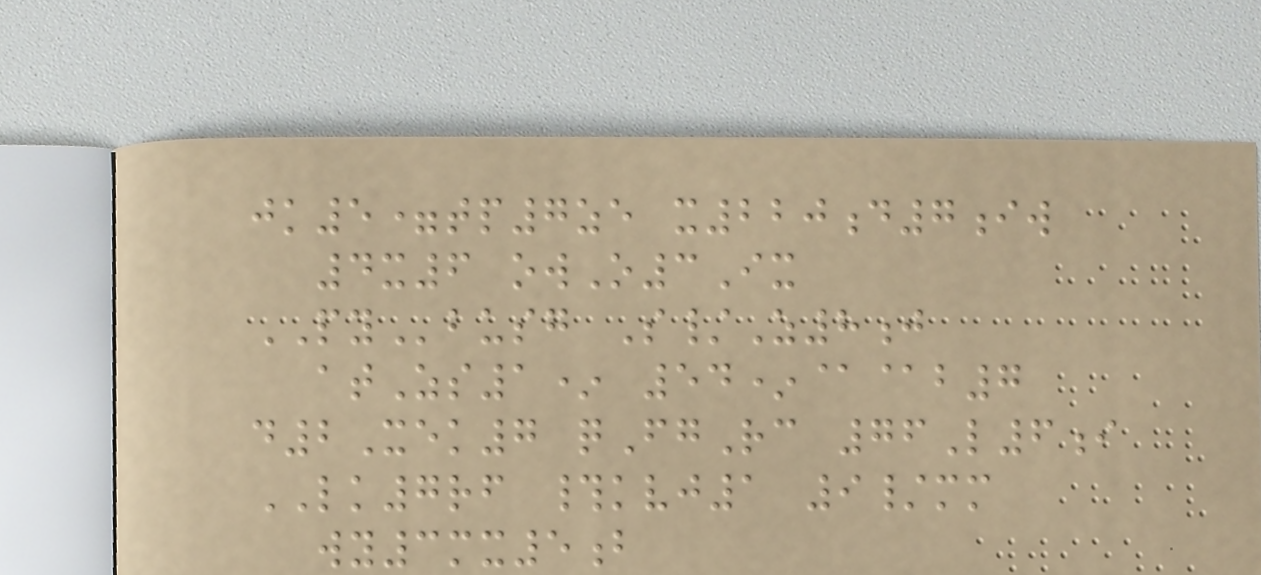jk5=tp7ze x220d7iw
4x6 owO3Ix
PYbusg S/Z8j
atZs1* 54*@@b7
d2Xek7 qFgRc 76L6i
LK7rf #kvj1 9/mm
wy3mx5b
